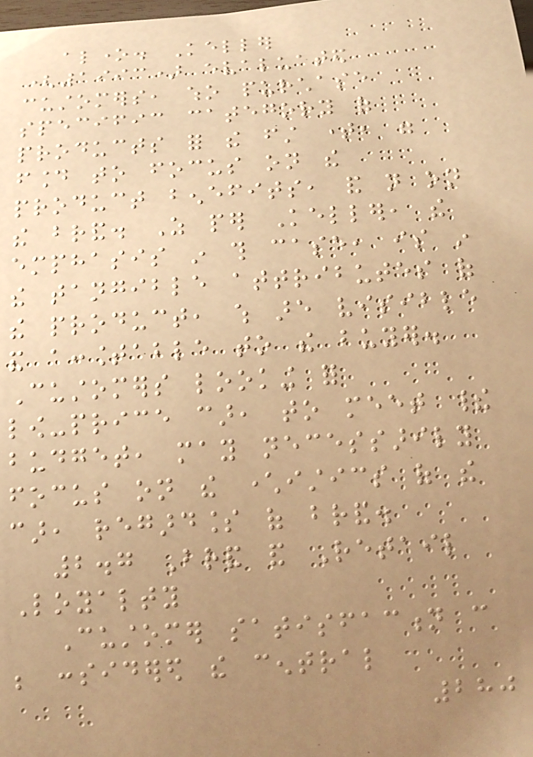alone. Keller
(1993) evaluated
customers, who purchase
specific category of
products for the first time, were
found to focus on the
product benefits, and not on
the brand. As per Keller, the
emphasis in this case, is in
the tangible attributes of
the product, which are visible
and accountable to the buyer.
Customers looking for
low-price car, to meet their
budget, may necessarily
focus on the characteristics of the
car, regardless of brand.
2.7 Brand and Retail
Loyalty
Customer satisfaction can
be considered the central
280
